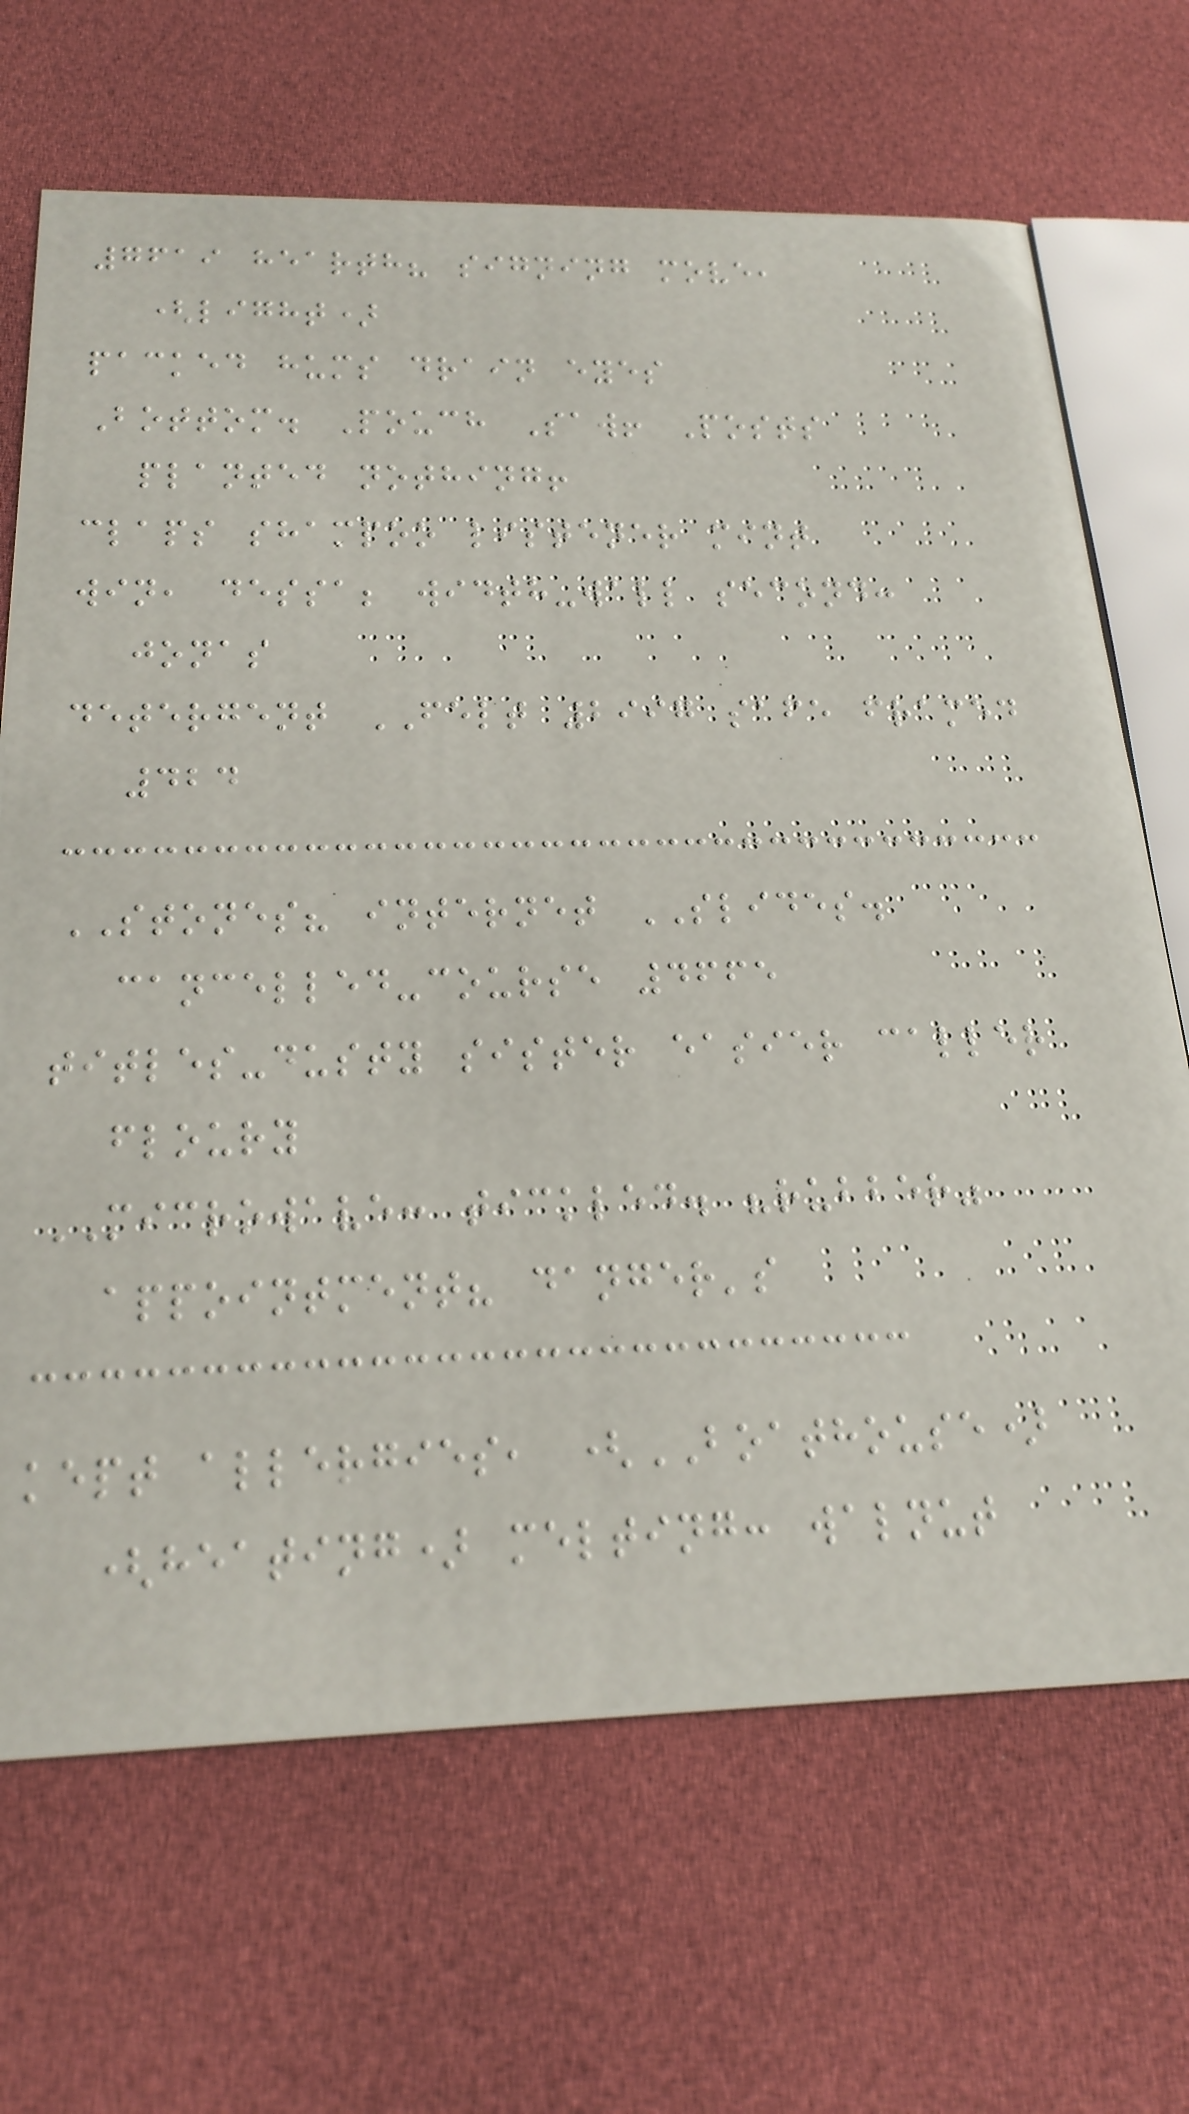7619 hearth? signing move,
(light)
packed hums drain eyes
Bottom. Pouch Saw! Posts
planted nothing!
claps shampoo listener mint
win, dessa; width-wall second:
jonas
detergent FELT 2997 safe framed
424
STONES? internet SLIDES.
cancelled-course 4665
titles-dusty sister easier caller
floury
MICROWAVE: tickled. "rubber"
appointment? danger's
kept allergies, (BOATHOUSE)
(heating) melting: walnut
